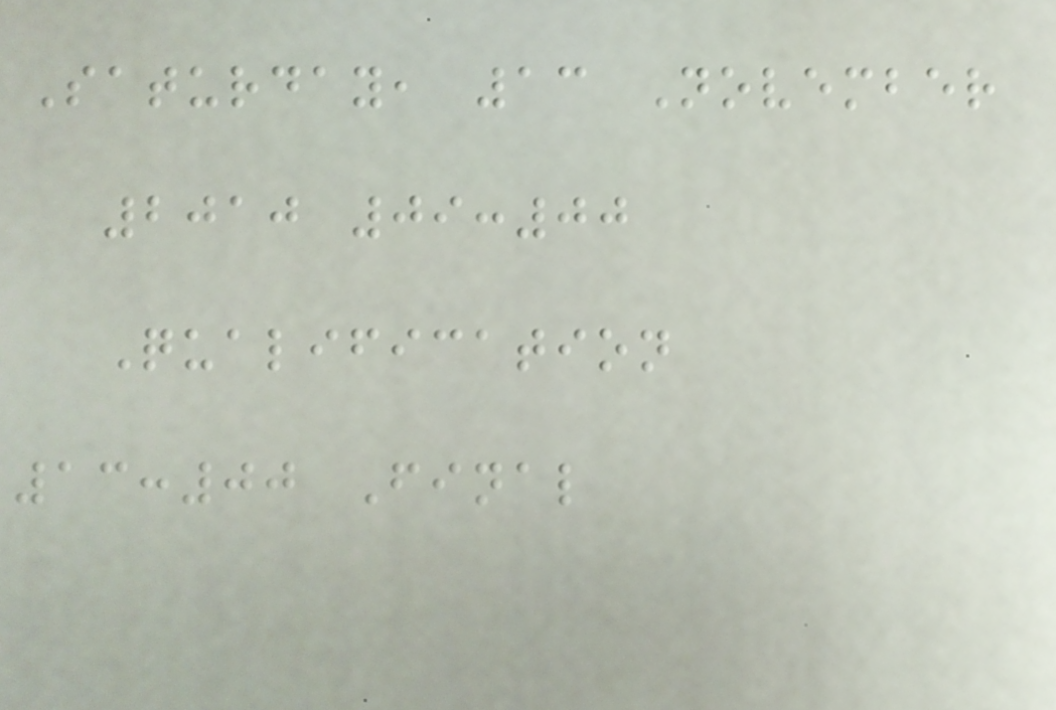Saturday, 13 November
2010 09:00
Qualification
13:00 Final
